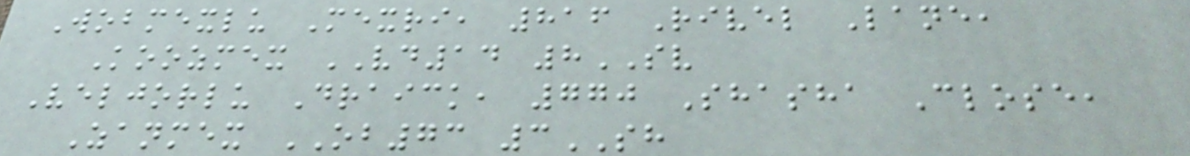Wobmexlu Mexri, 816 Rivel Lane,
Koozmex VD14 8SV
Veljorlu Draick, 770 Shasha Close,
Zanmex OB73 3SH
